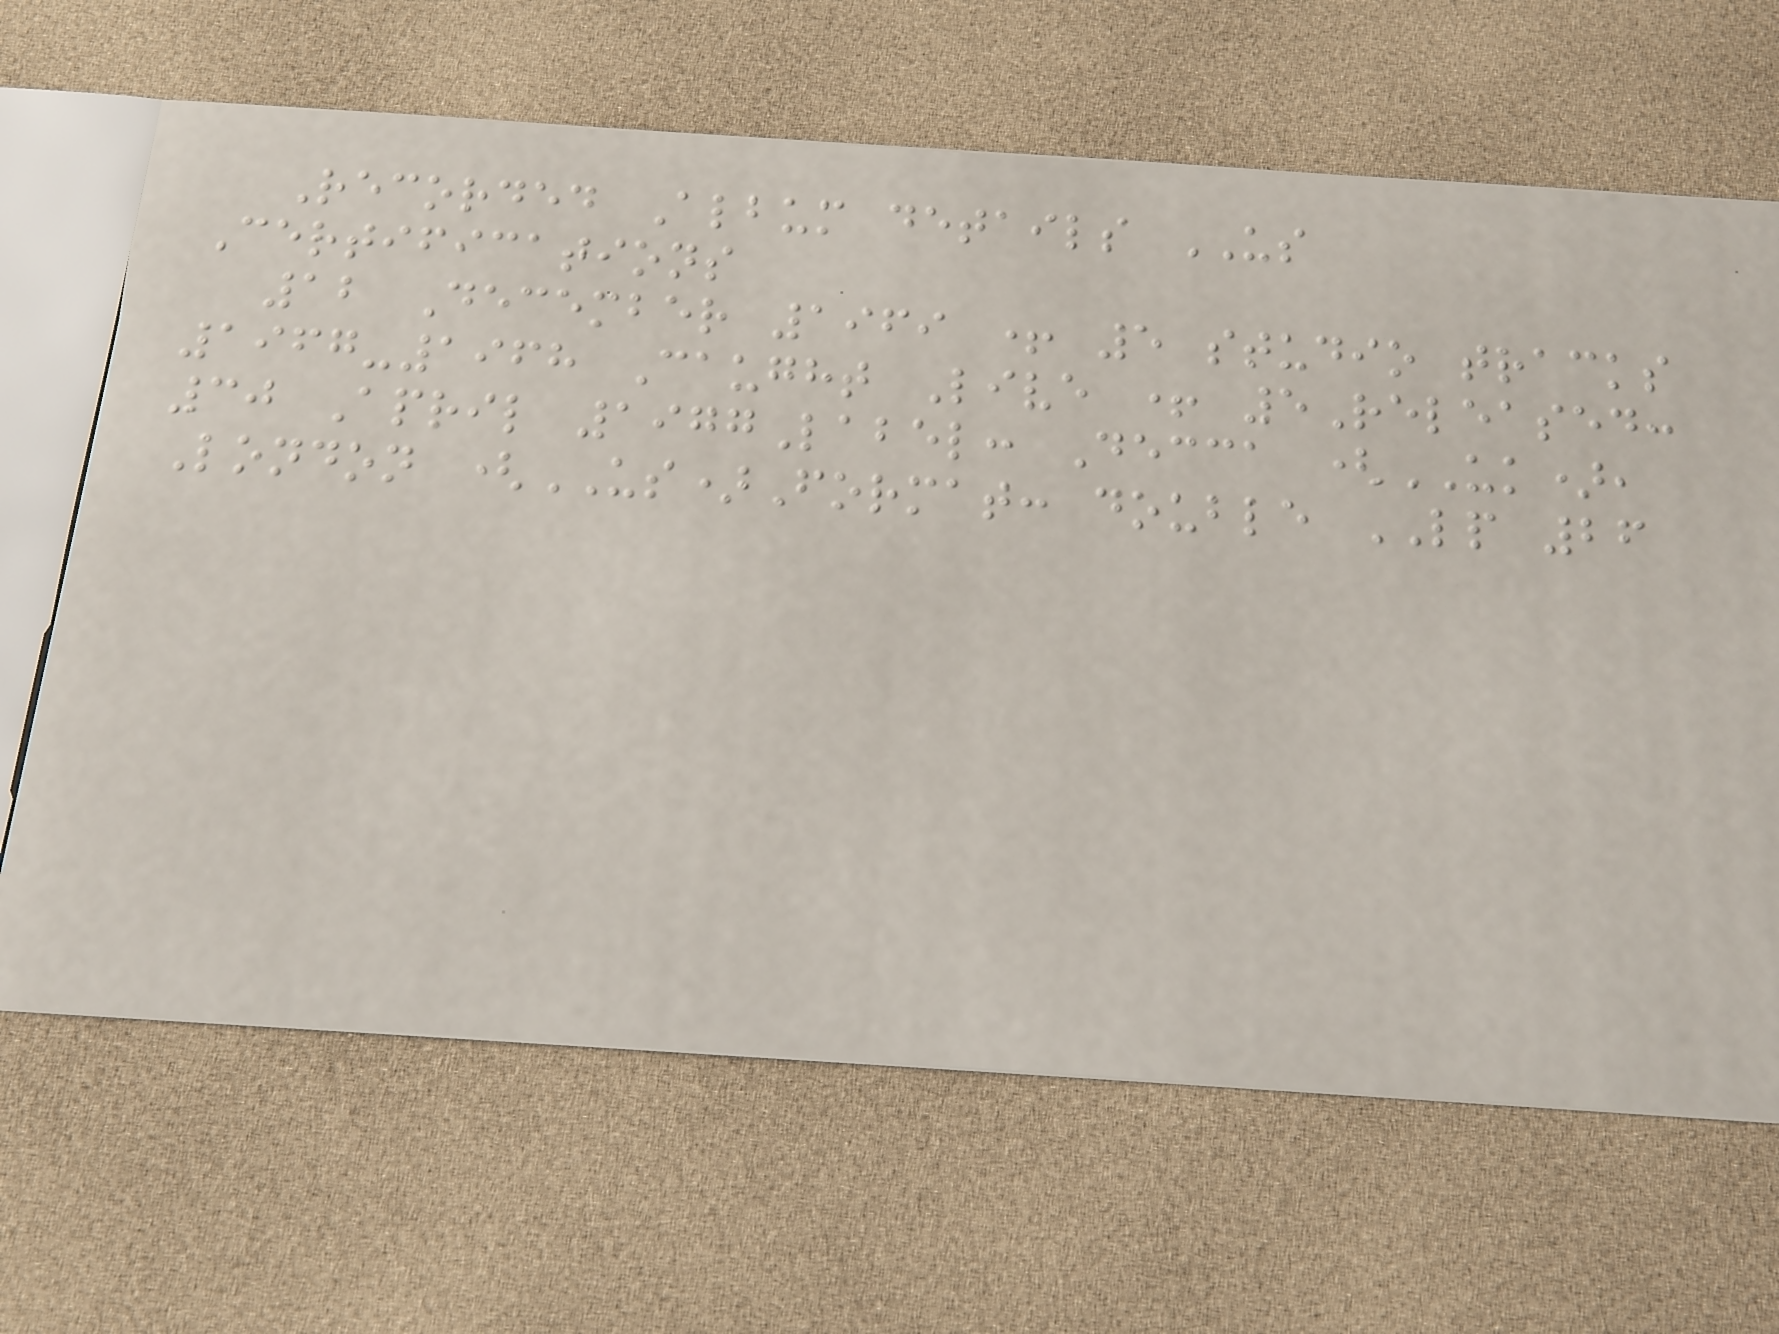Recorded Album details US
Certifications
12 December 1969 + 5 studio tracks
1967-1968 Caught Live + 5Released:
30 April 1977Label: Decca (UK),
London (US)Format: double LP 26
